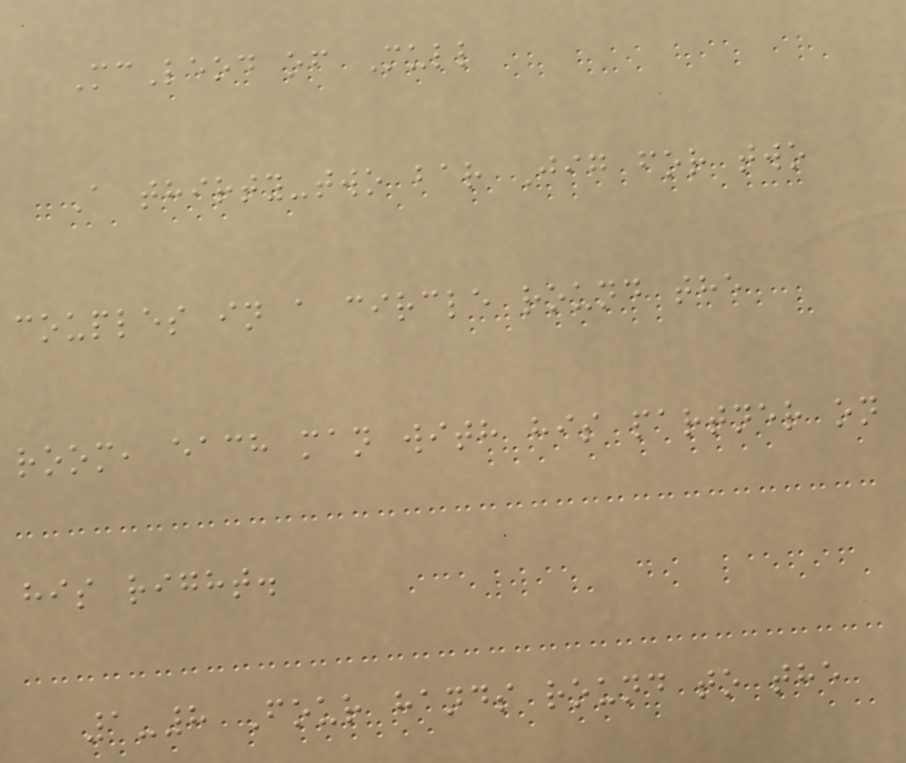McLeod of Mull
A thirty-two bar Jig for two
couples in a circle round the
room, each man with his partner on
his right.
1-8 Four hands round to the
